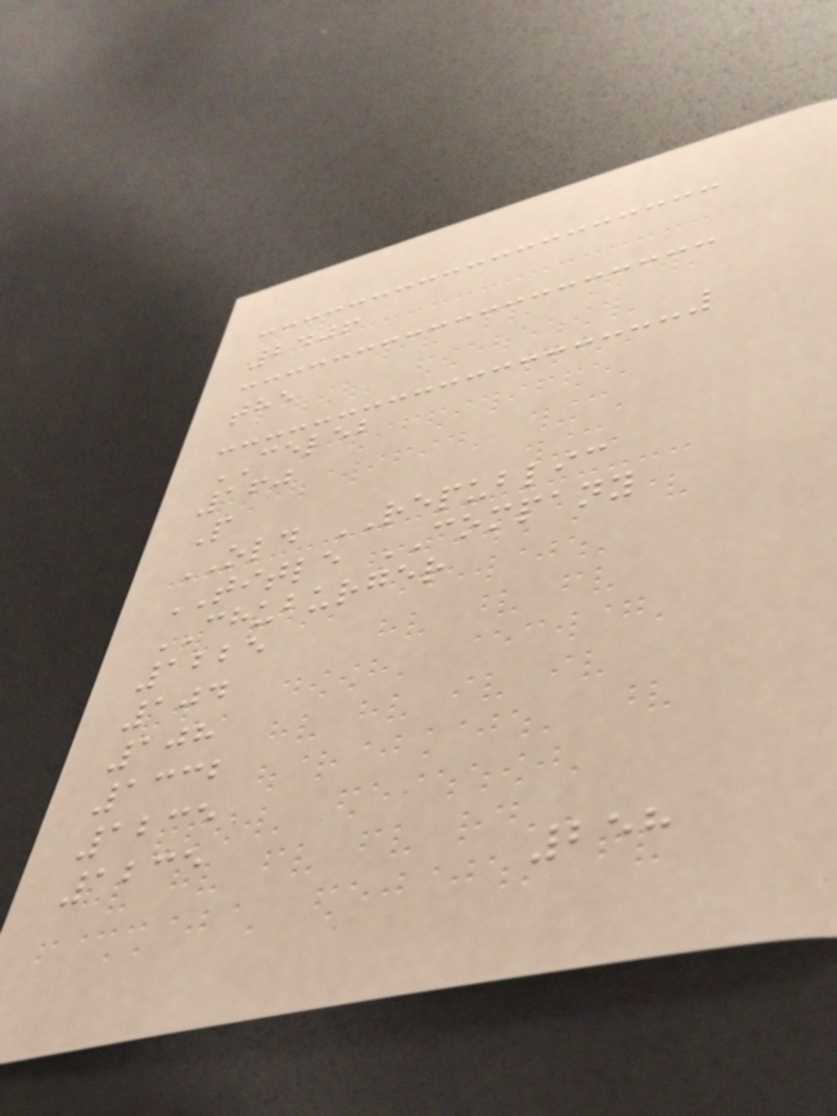2406
the
CELEB
160
P
OLD REPUBLIC
TITLE COMPANY
CHUBURGER
1225
104
108
1332
1235
1235
258
